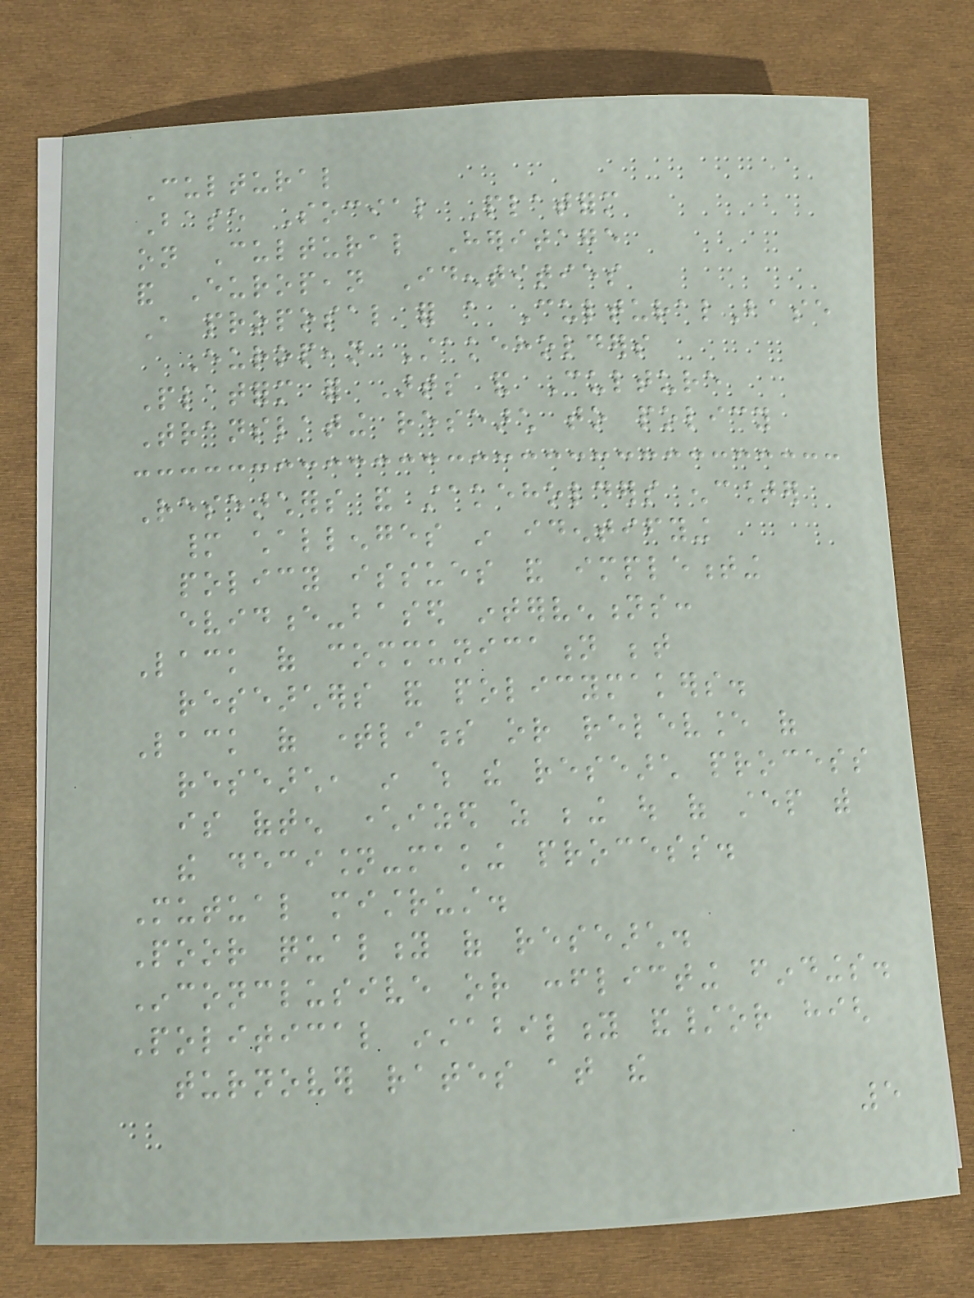Cultural
Base Social Platform
on Cultural Heritage
and European Identities
A proposal for a CulturalBase
European Stakeholders
Platform for Arts and Culture
Translating research to policy
Researchers and stakeholders encounter
many challenges in identifying
policy issues and implementing
evidence-based interventions:
Lack of communication between
researchers and policymakers.
Lack of timeliness or relevance of
research, in which the research process
is often characterized as being out of step with
the decision-making process.
Mutual mistrust.
Poor quality of research.
Inconclusive or conflicting findings.
Political instability and/or high
turnover rates at the
5
